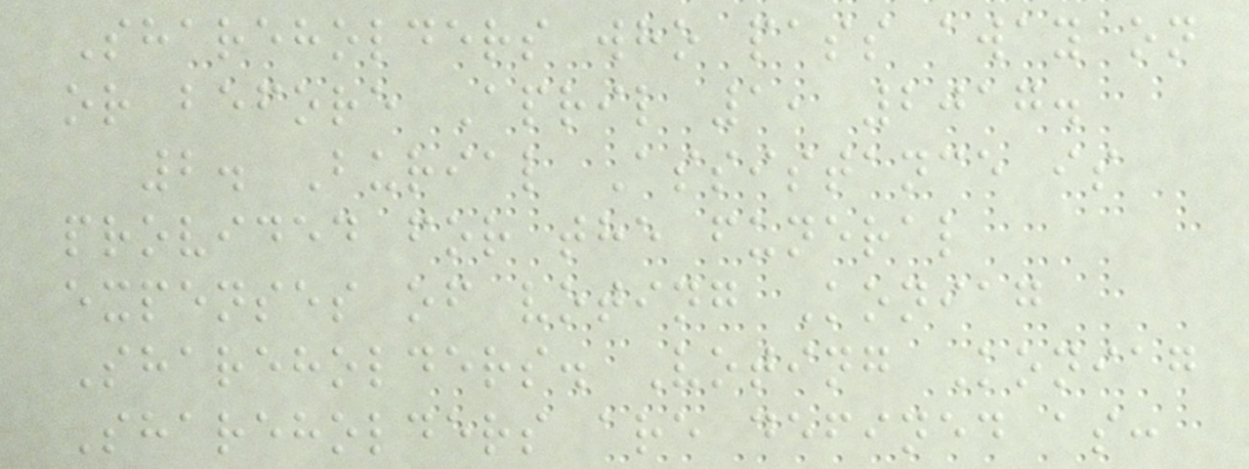Shareholders who pass away on
or before April 1, 2017.
2. Burial Assistance is
provided for the funeral
expenses of voting Koniag
Shareholders. Voting Koniag
Shareholders are defined as:
